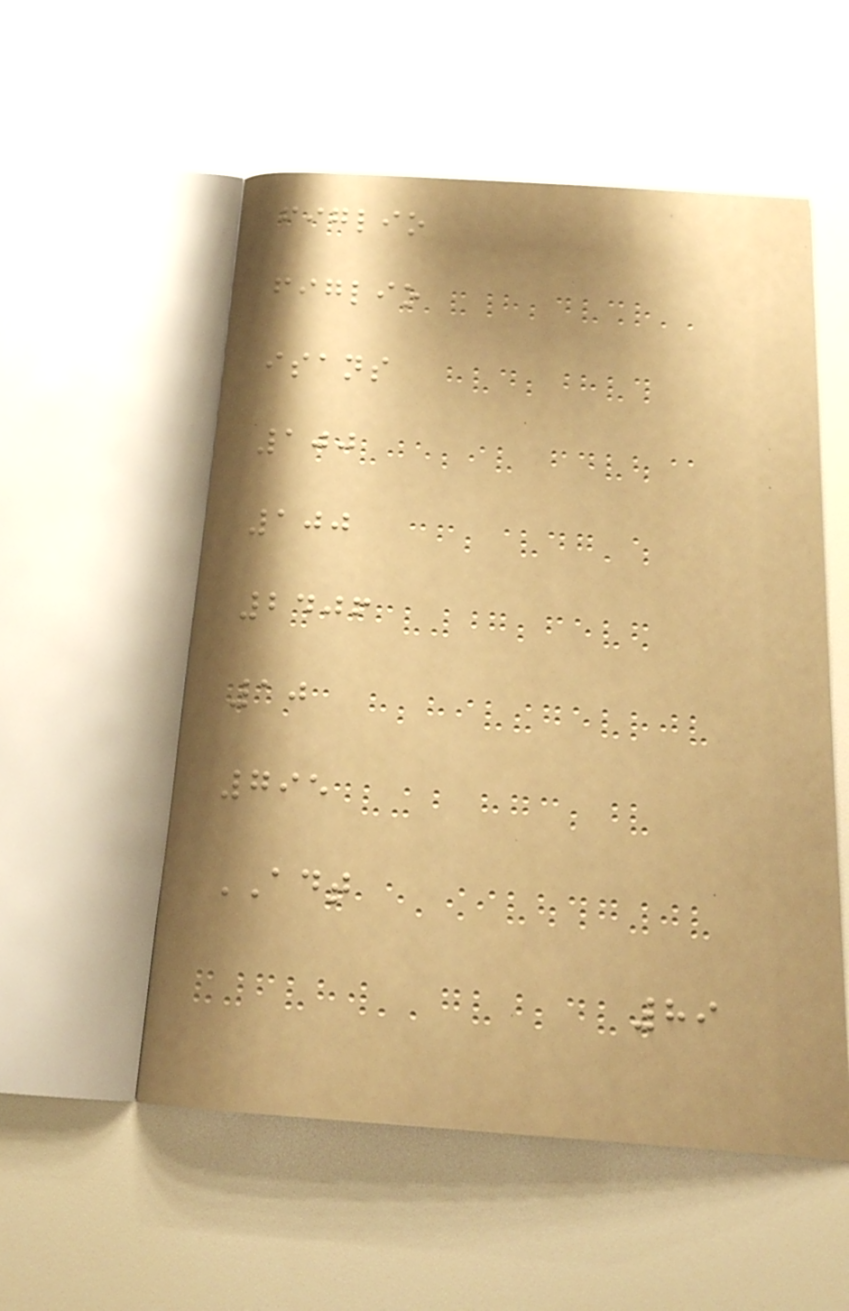figlio
figlio
isans
100
100
2406
10
795
ADT
89
